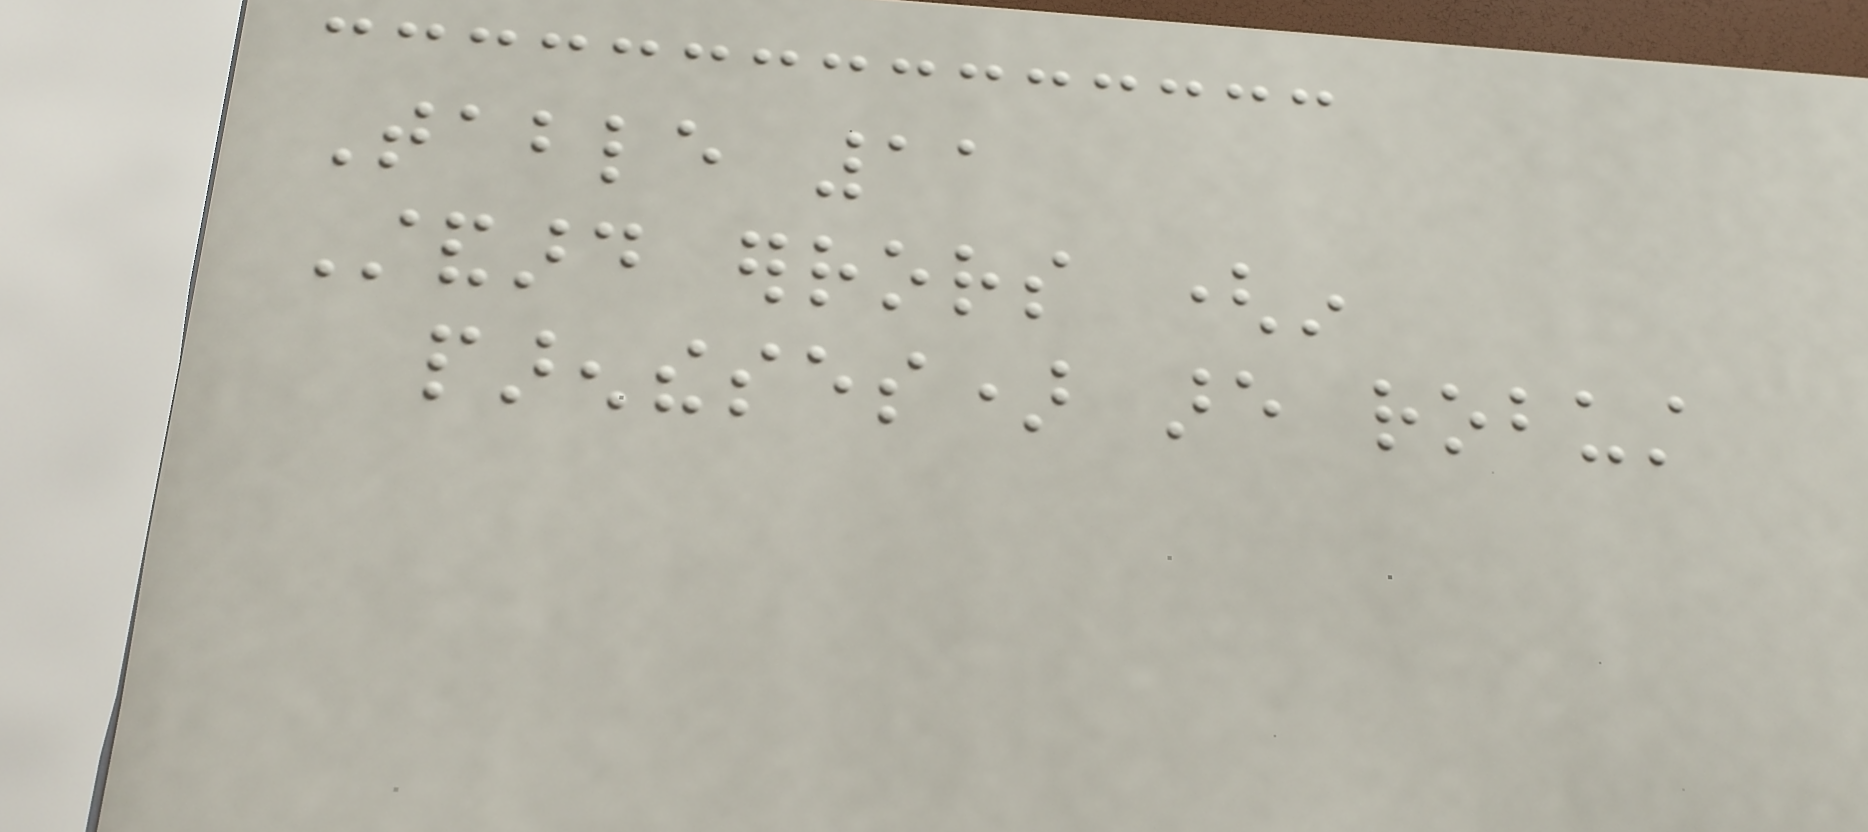Table 11
Standard errors (in
parentheses) are robust
